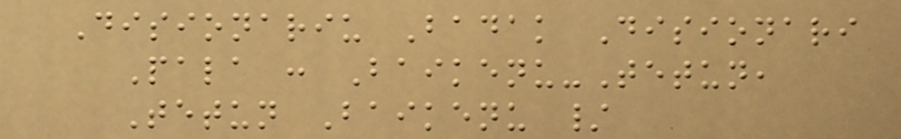Disionariu Badak Disionari
Pala : Baikenu-Tetun,
Tetun Baikenu /
